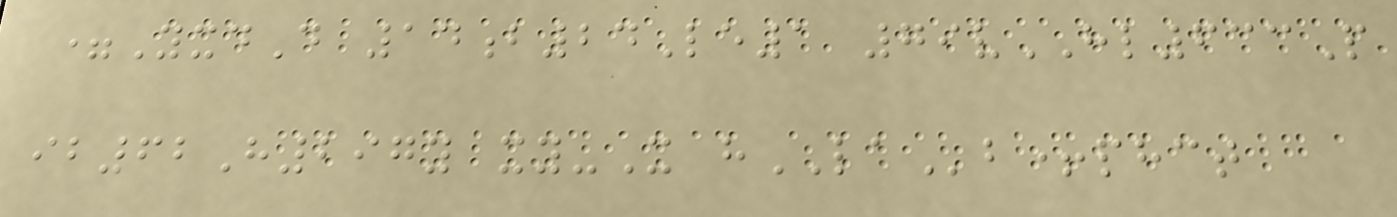=YxdD 14b24Le1 79vHL633P
ib62H297y xy-X hLAb+phct
